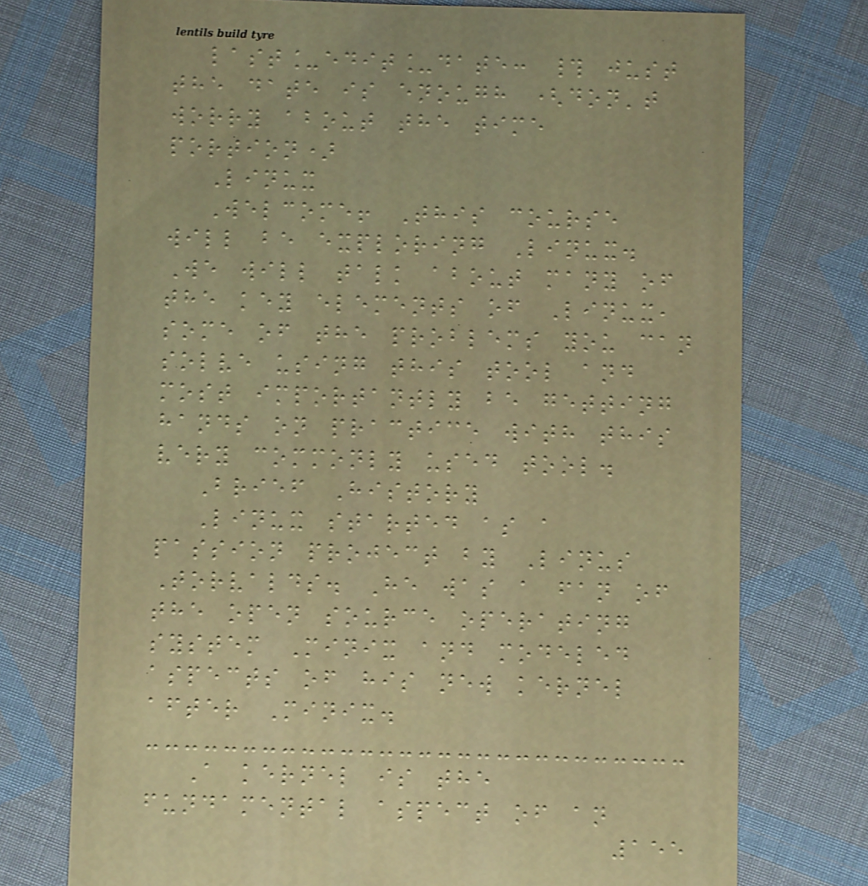last_edit_date: # just
the date is enough (don't
worry about the time
portion)
Linux
Welcome! This course
will be exploring Linux.
We will talk about many of
the key elements of Linux,
some of the problems you can
solve using this tool and
most importantly be getting
hands on practice with this
very commonly used tool.
Brief History
Linux started as a
passion project by Linus
Torvalds. He was a fan of
the open source operating
system Minix and modeled
aspects of his new kernel
after Minix.
A kernel is the
fundamental aspect of an
155
